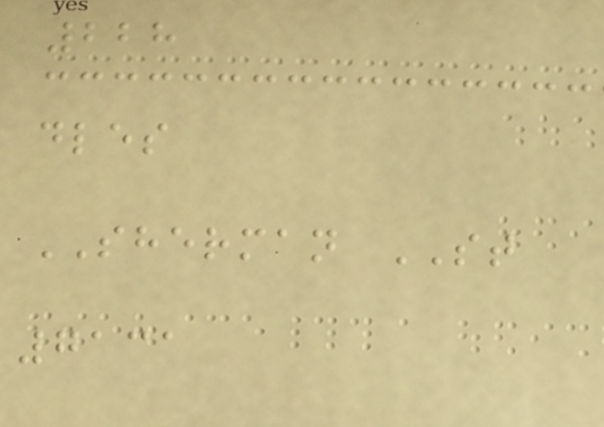228
dles
SHERMAN ST
7131
